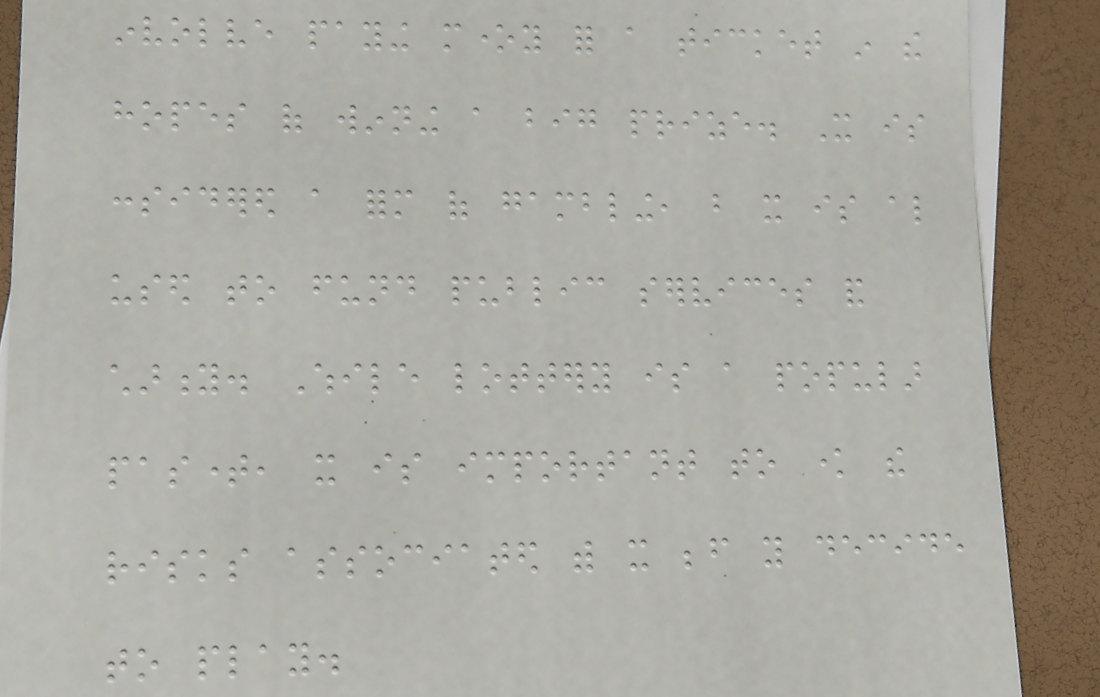involve paying money for a ticket in the
hopes of winning a big prize. It is
considered a form of gambling, but it is also
used to fund public services and
charity. While lottery is a popular
pastime, it is important to know the
risks associated with it before you decide
to play.
